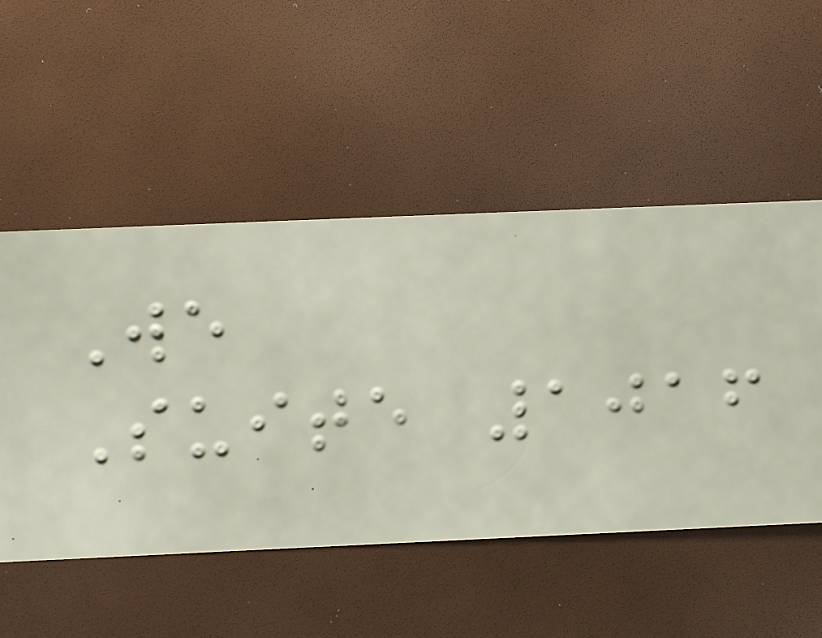We
Suite 1016
